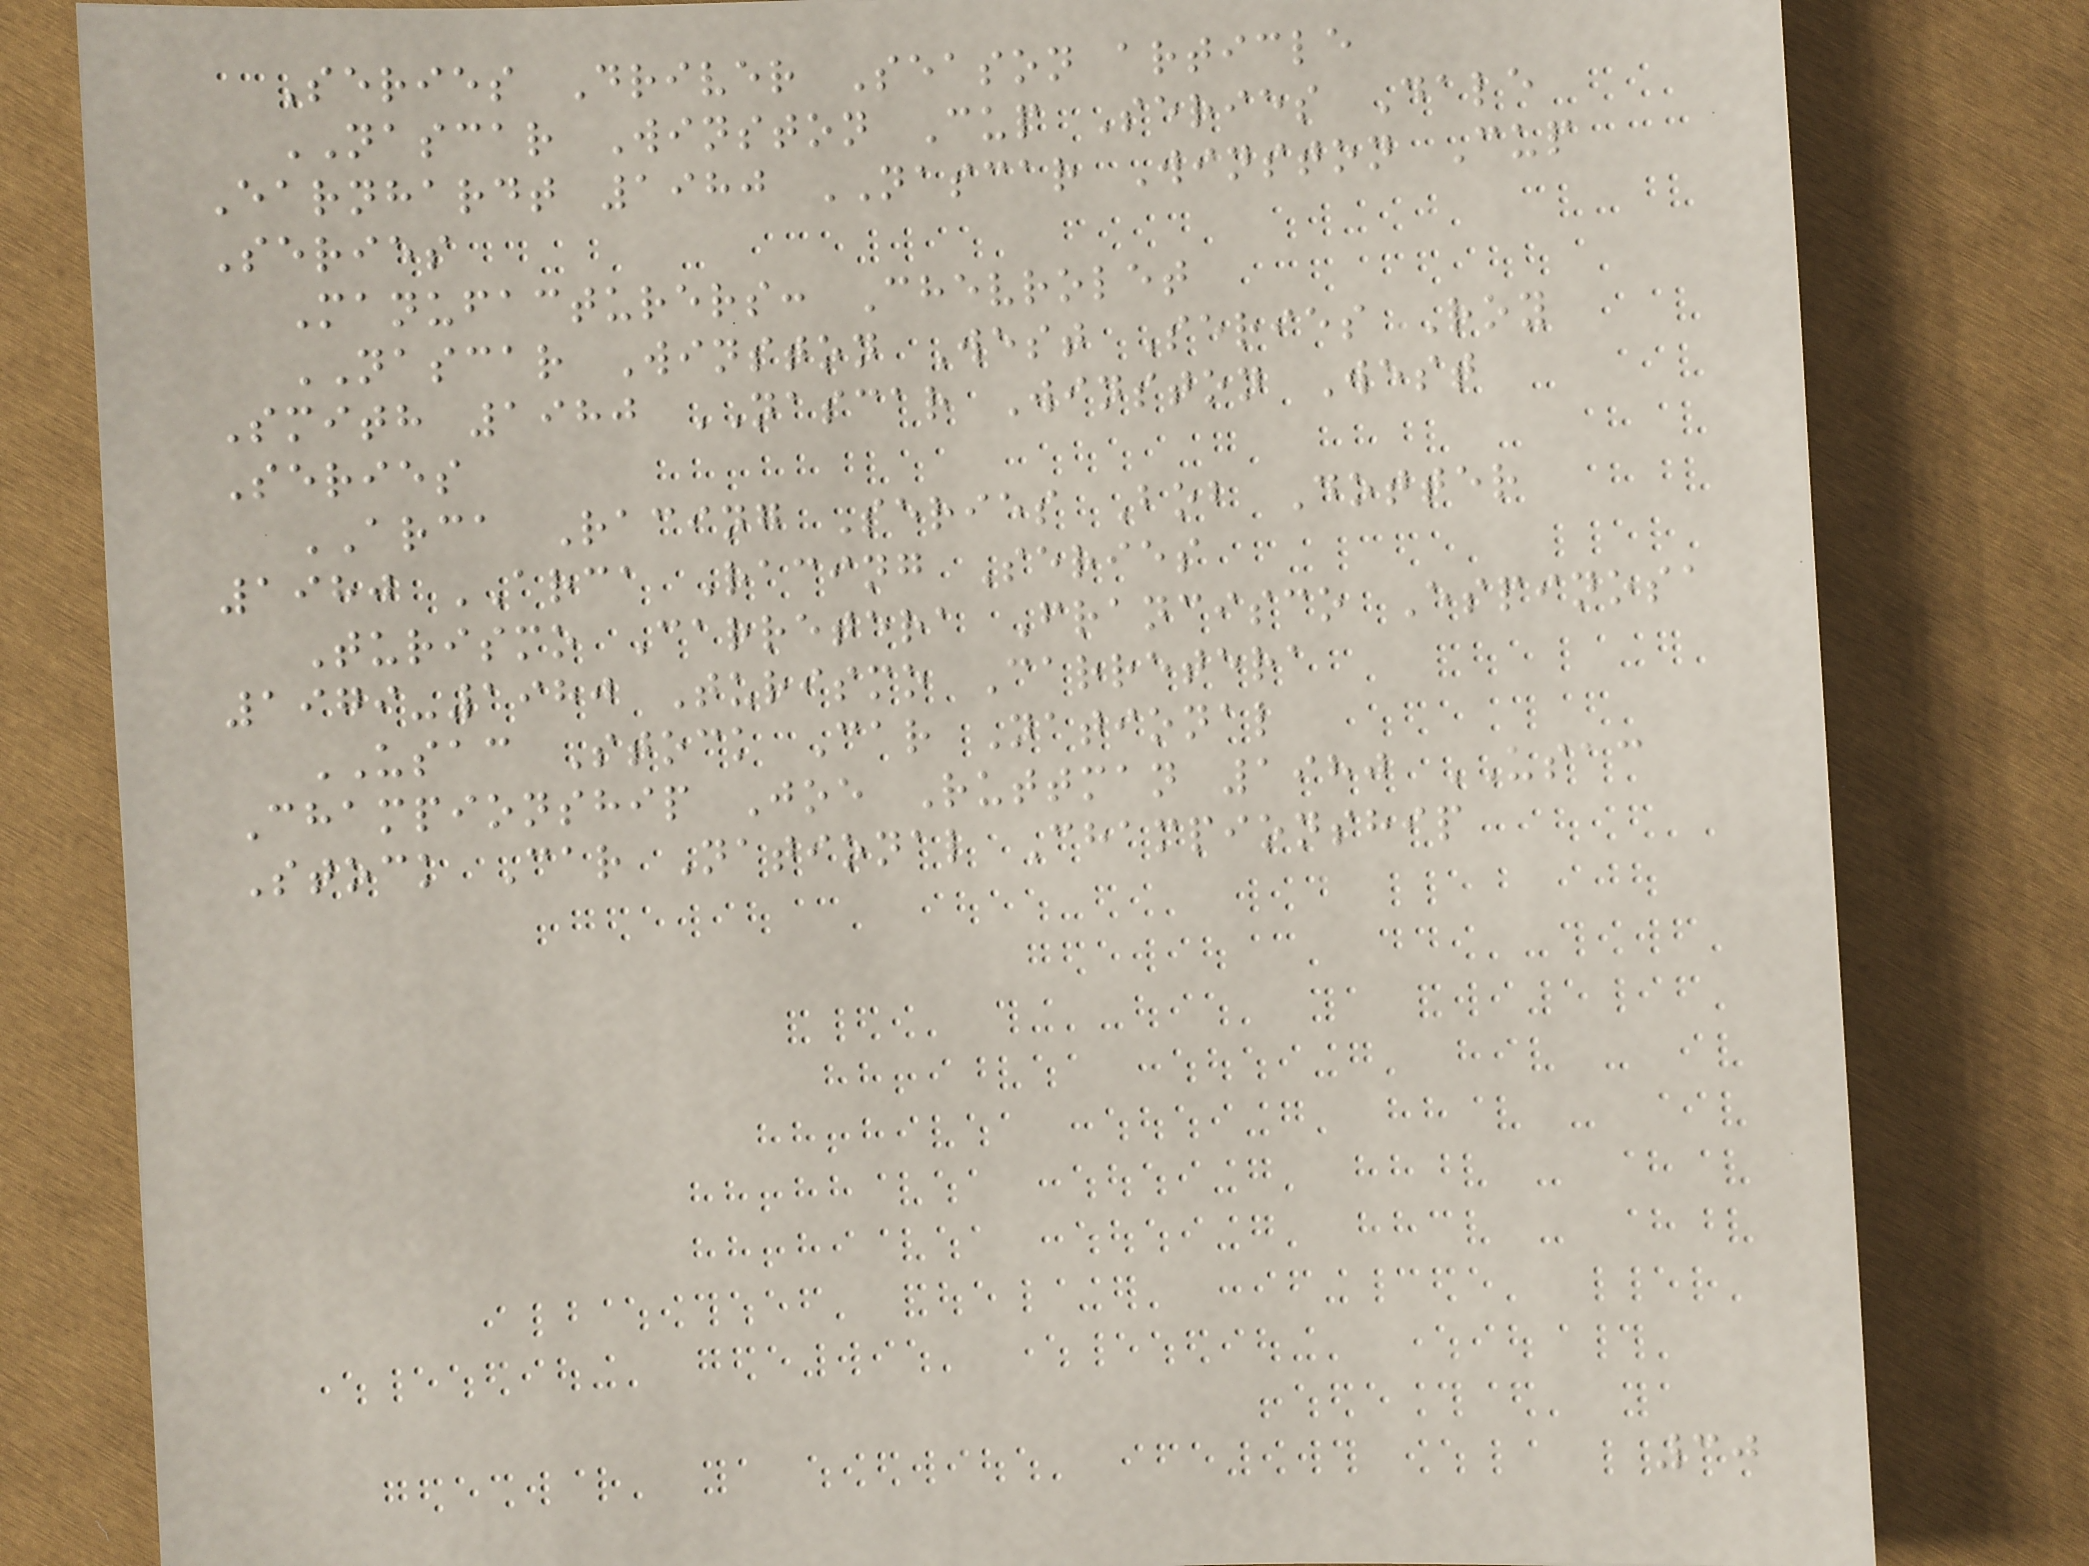Series Driver Season article
NASCAR Winston Cup Series Dale
Earnhardt 1980 NASCAR Winston Cup
Series
Manufacturers: Chevrolet
NASCAR Winston West Series Roy
Smith 1980 NASCAR Winston West
Series
ARCA Racing Series Bob Dotter
1980 ARCA Racing Series
Turismo Carretera Francisco Espinosa
1979-1980 Turismo Carretera
USAC Stock Car National
Championship Joe Ruttman 1980 USAC
Stock Car National Championship
30
